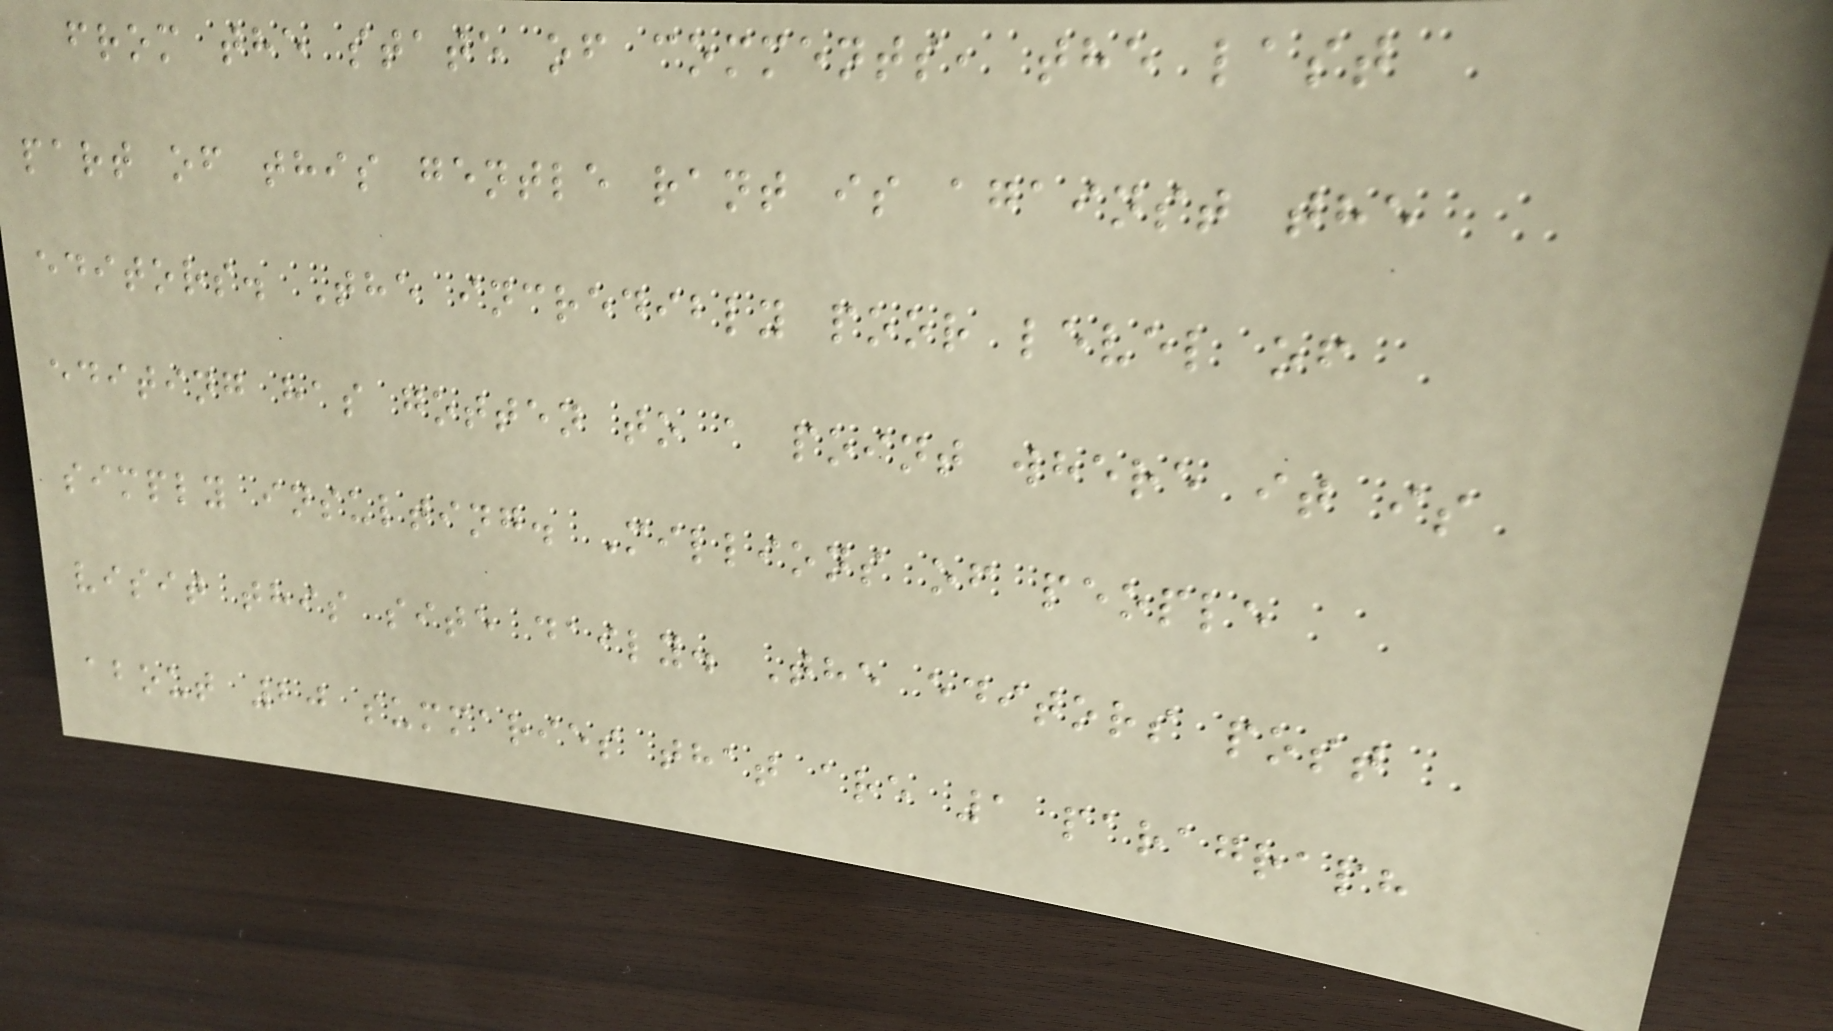from the state of comments, the last
part of this gentle rant is against the
editors. The incredibly poor level of
editing has gotten to a point where it is
simply insulting. Millions of people
visit this site daily. The editors post
about 20 summaries that are 1 paragraph
